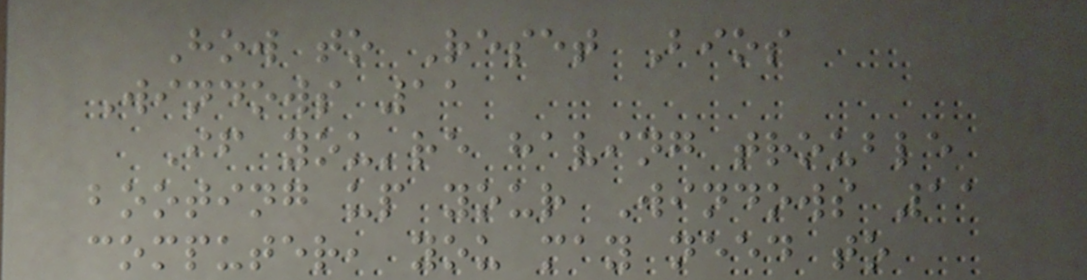How to Reset Bios
Windows 11
If you're having trouble
booting up your Windows 11
computer, you may need to
